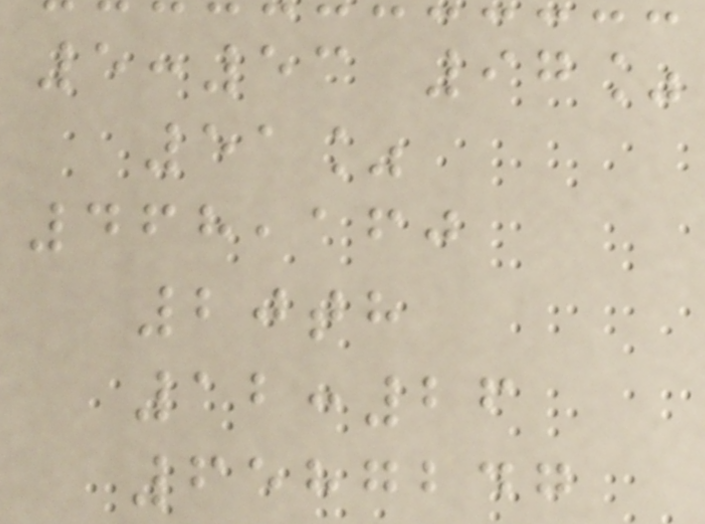5:53 97%
51%
468,160
20th
12:26
6587247
